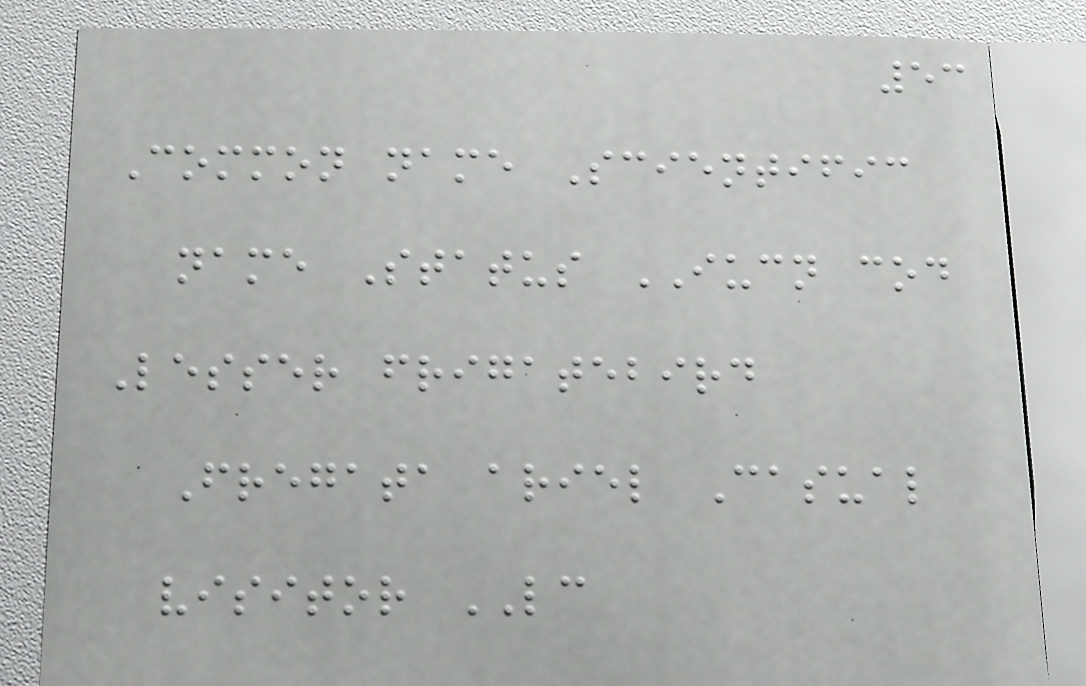53
Common name Scientific
name Status IUCN cod
Lesser frigatebird
Fregata ariel Casual
visitor LC
